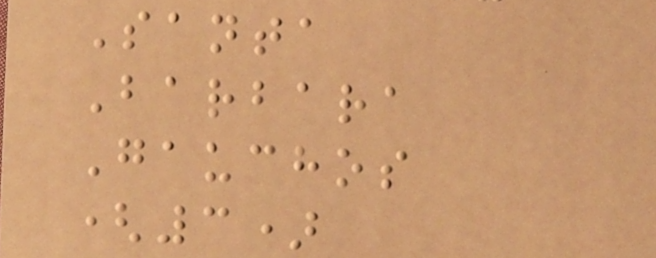Santa
Barbara
Gauchos
(3)
